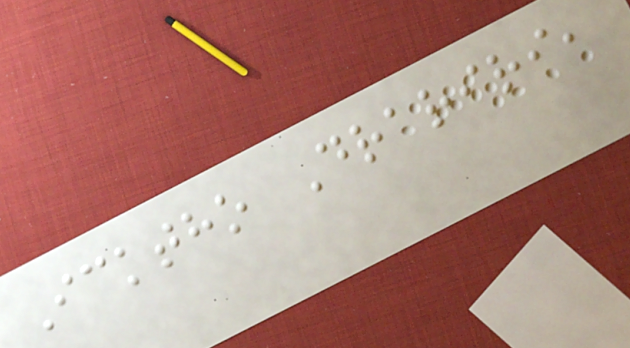Icktho Drariri,
